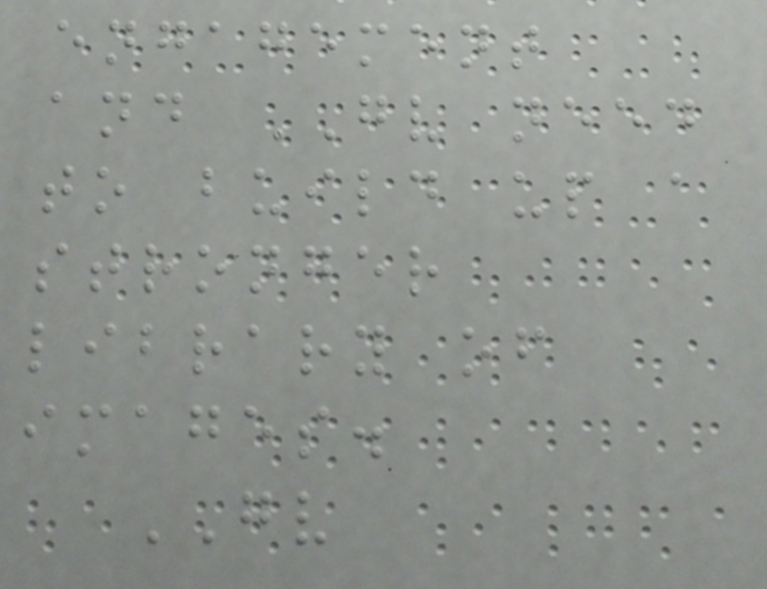engagement
and GV need
to build up a
stronger
library of
images.
GV
